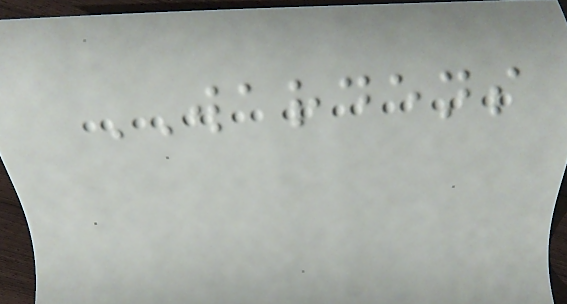WARDENS
